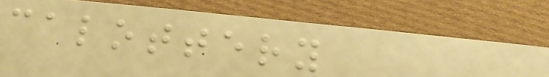calottery
